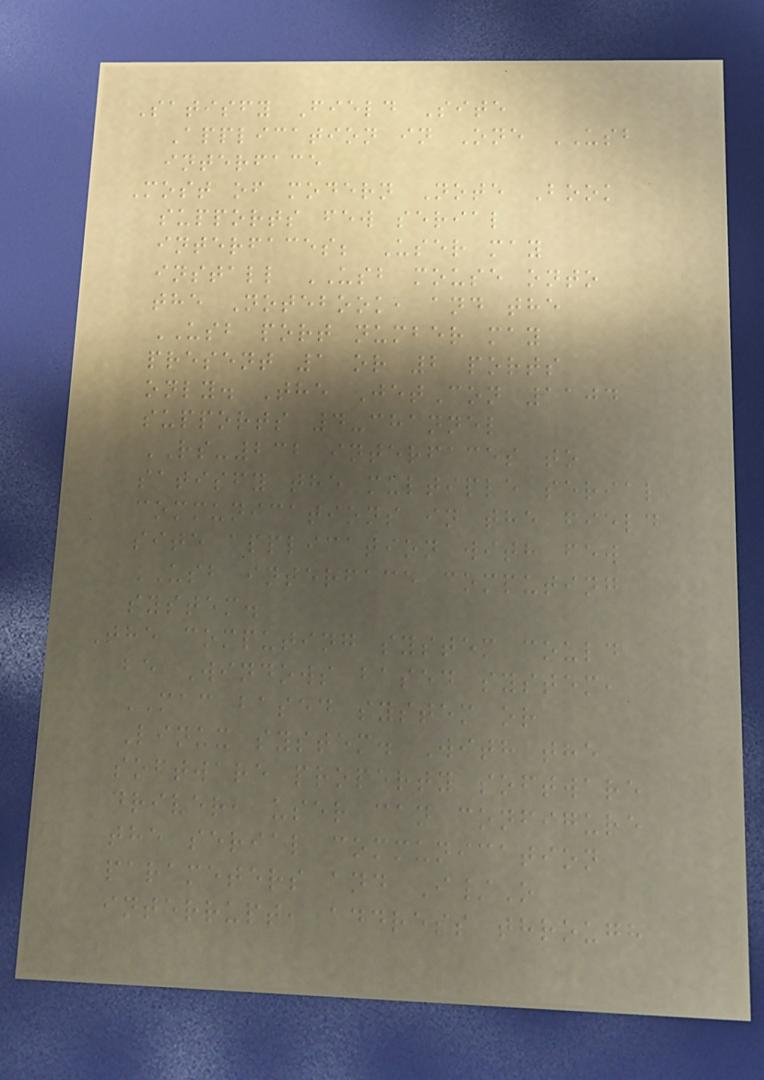Satisfy Field Site
Application in One USB
interface
Most of modern Note Book
supports few serial
interfaces; User may
install USB mouse onto
the Notebook, and the
USB port number may
present 1 or 2 ports
only. The JetCon 1104
supports 4-channel
RS-232 interfaces to
satisfy the multiple serial
communications in the field
site application with few
USB interface computing
system.
The computing system could
be Windows based system,
MAC based system or
Linux system. With the
software property software
driver, user can configure
the serial communication
parameters and I/O
interrupt, address through
